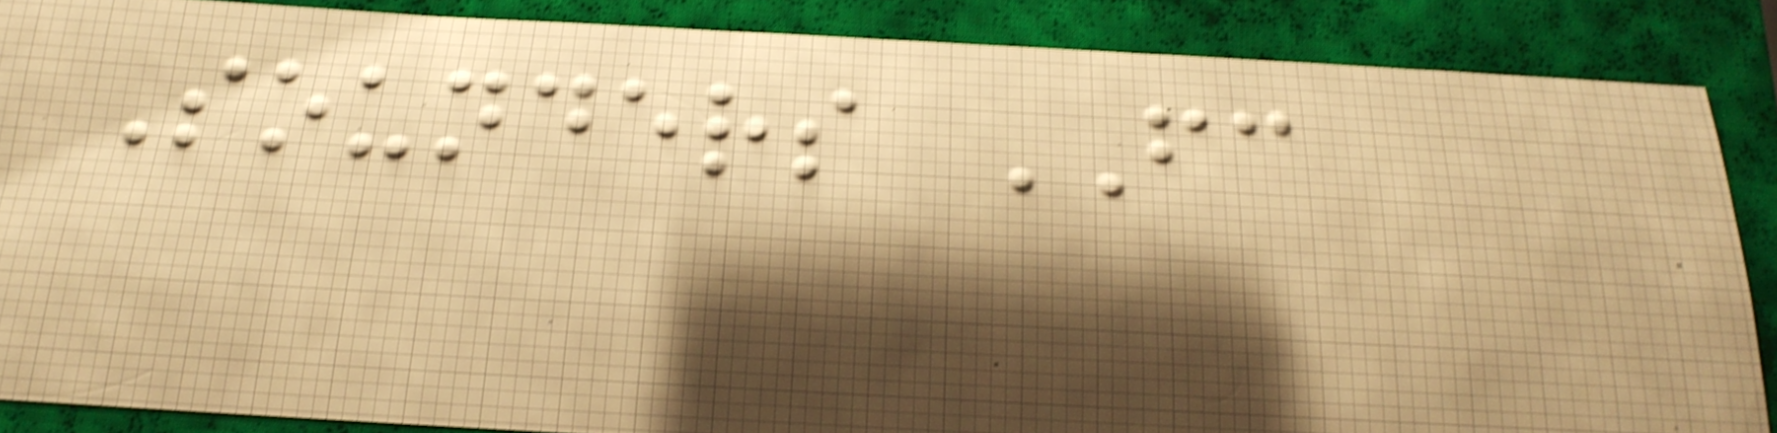Sounders FC
